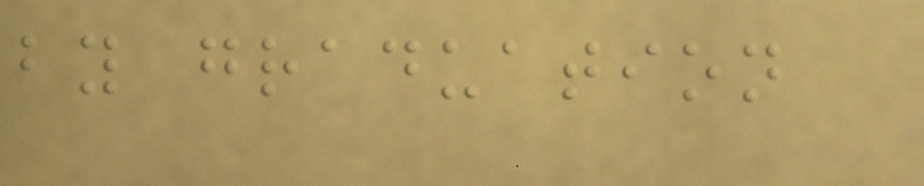by graduation
